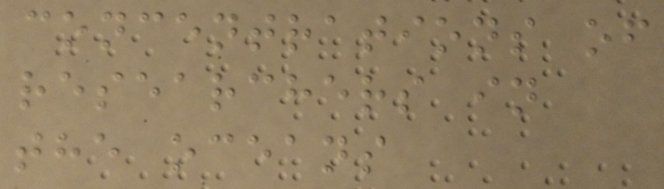concentrations of
researchers in
the oceans
